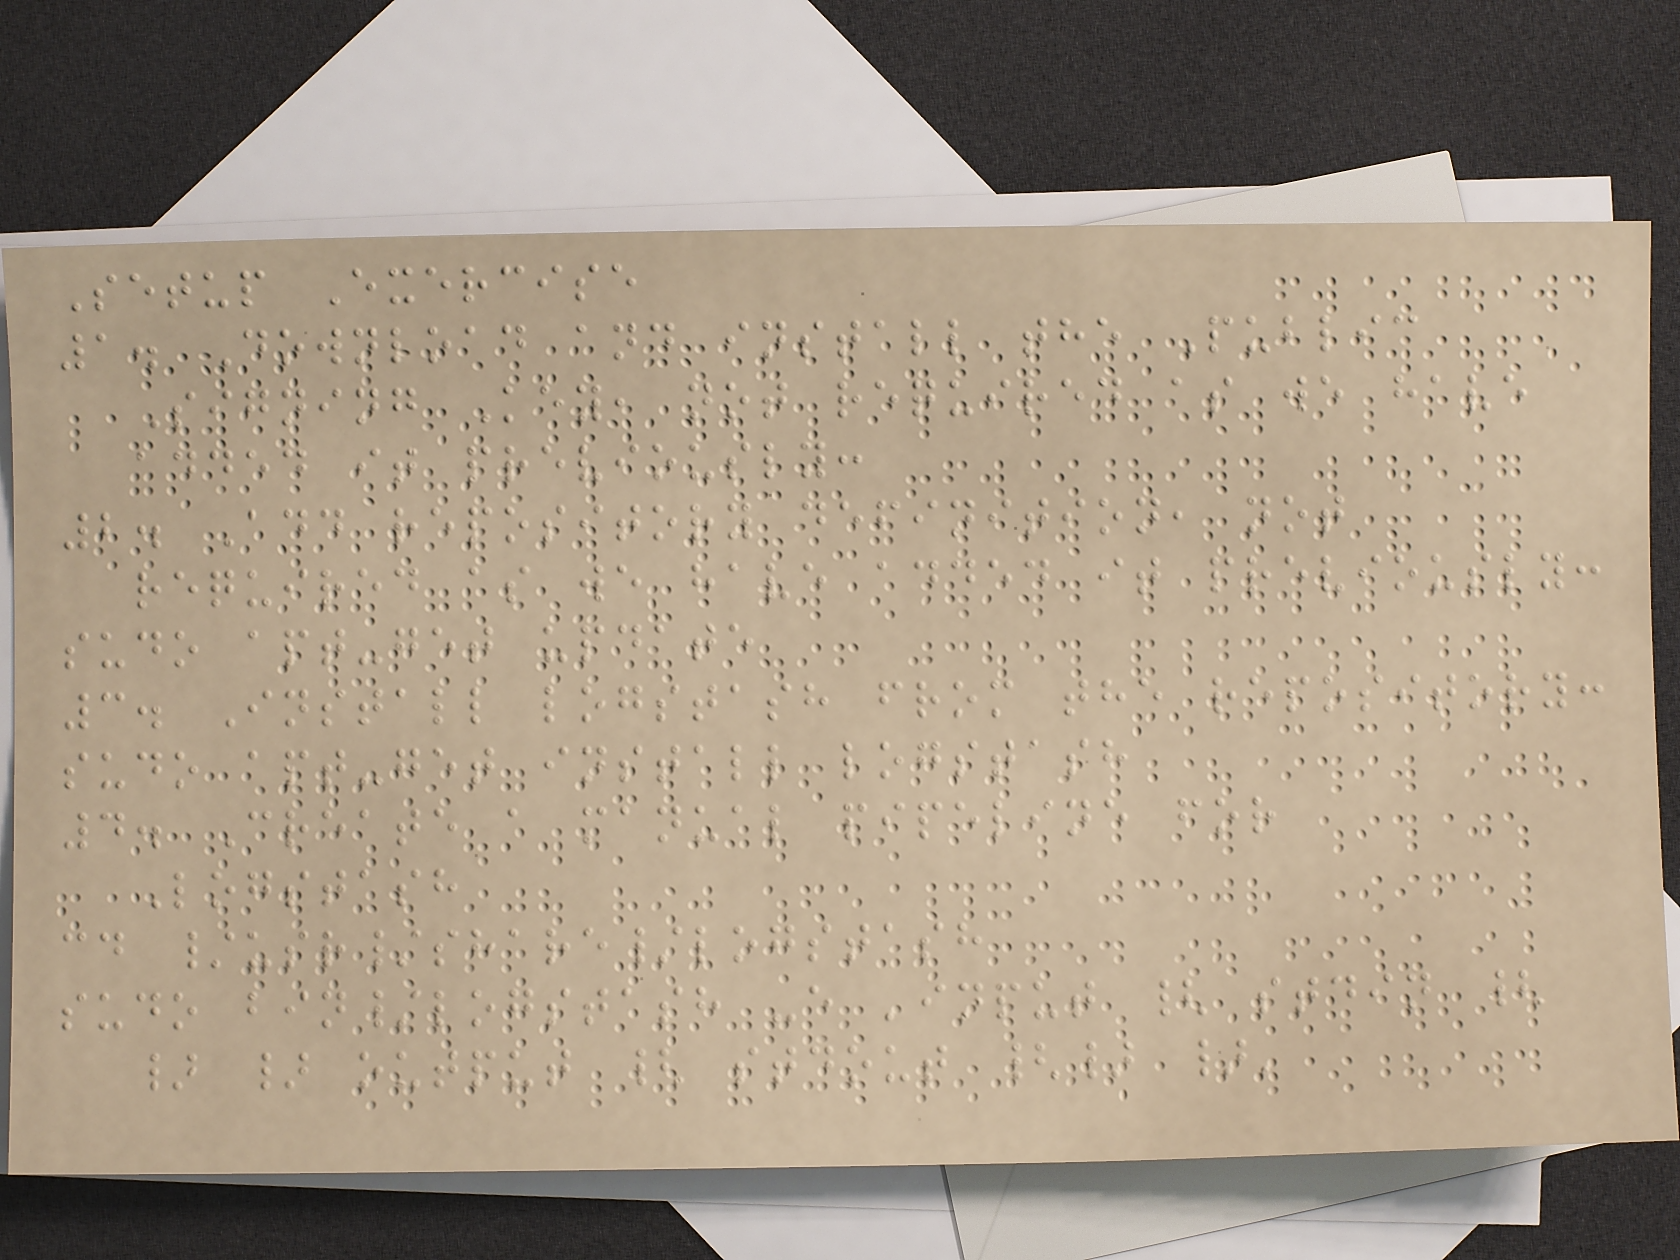Setup Exercise
1. Download and install the Public
Signing Key, not required as we have
added it previously:
2. Add repository definition, not
required as we have added it previously:
sudo apt-get update
3. Install logstash from the repository:
sudo apt-get install logstash
4. Create a manual pipeline for
Logstash
cd /usr/share/logstash
sudo bin/logstash -e 'input { stdin {
} } output { stdout {} }'
